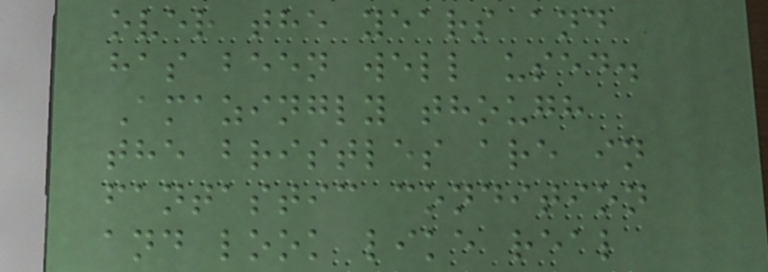over the years and
has been well used.
Amazingly though
the bristles are in
fantastic condition
and look like real
